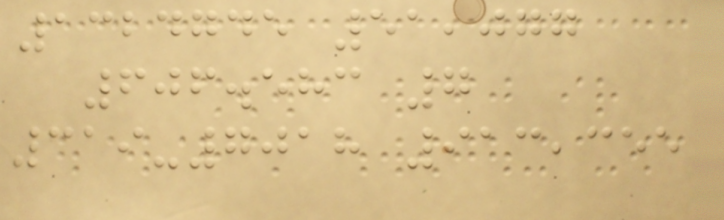1324745 51,077
606.583 7
319-7018 913,355
